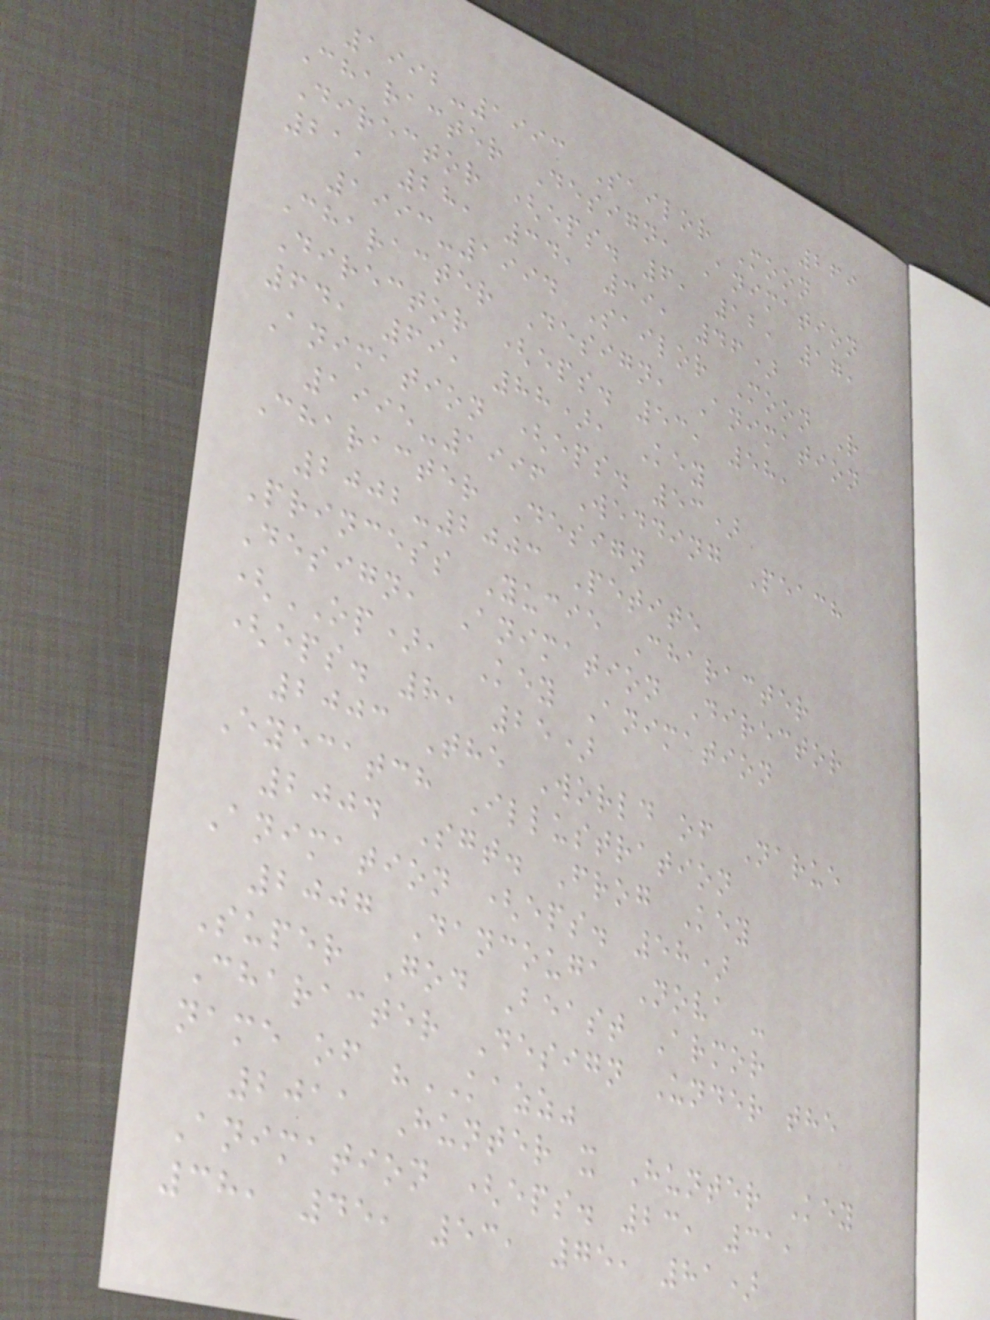269
1992-1993 Sailor Moon
Character Design, Animation
Director (eps. 6, 12, 17,
21, 28, 34, 39, 46)
1993-1994 Sailor Moon R
Character Design, Animation
Director (eps. 53, 58,
64, 69, 88), Key
Animation (eps. 53)
1995-1996 Wedding Peach
Character Design
2002-2003 Petite
Princess Yucie Character
Design, Animation Director
(OP), Key Animation
(eps. 8, 25)
2003 The World of Narue
Eyecatch Illustration
2004 Sgt. Frog Key
Animation (eps. 58)
2007 Dancouga Nova -
Super God Beast Armor
Character Design Under the
name of "KAZZ"
2011 Hunter x Hunter Key
Animation (eps. 23, 31,
38, 45, 53, 75, 81)
